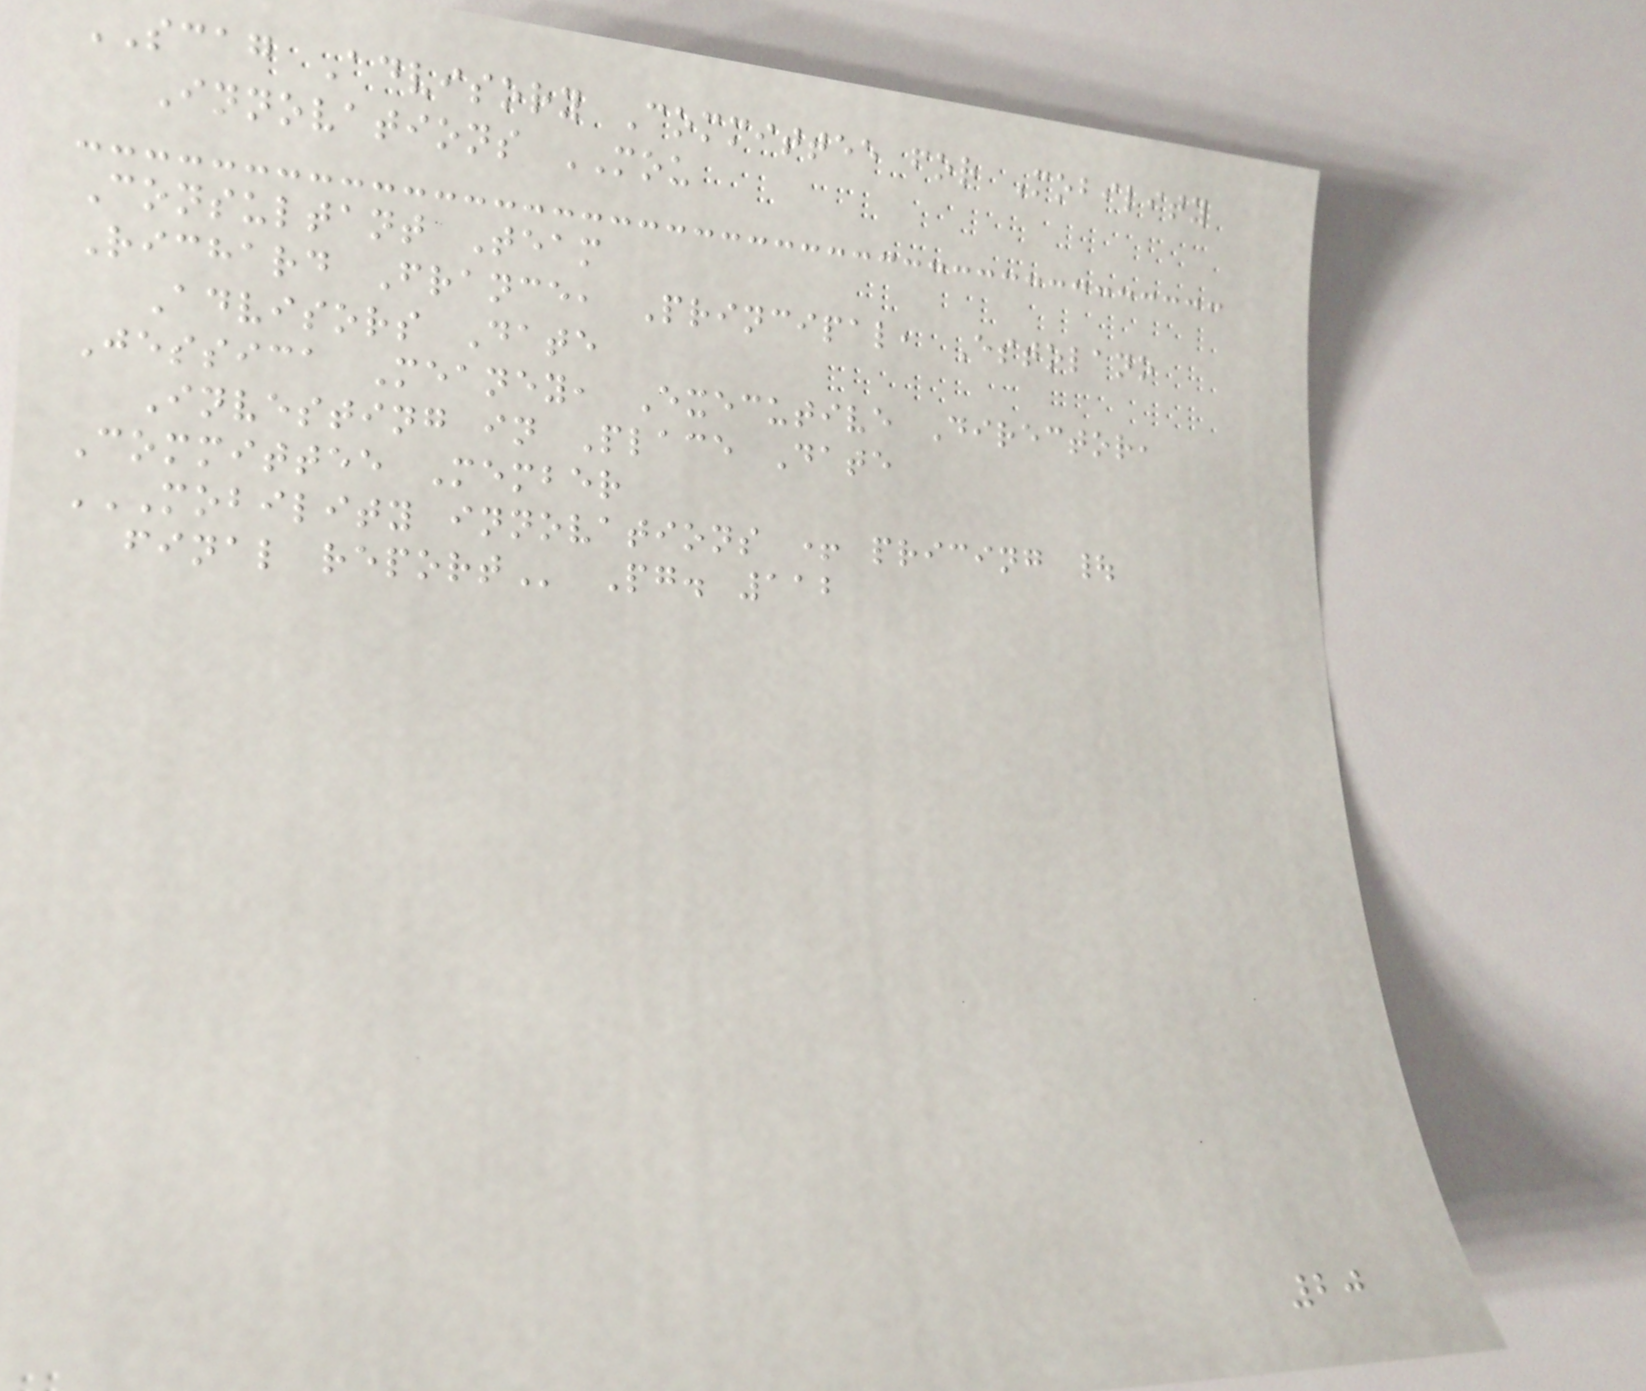SCAG Advisory Committee for Mobility
Innovations MOU
Consultant Team
Richard France, Principal, Estolano
Advisors Date
Jessica Meaney, Executive Director,
Investing in Place Date
Committee Member
MOBILITY INNOVATIONS + PRICING |
FINAL REPORT Pg. 112
20
